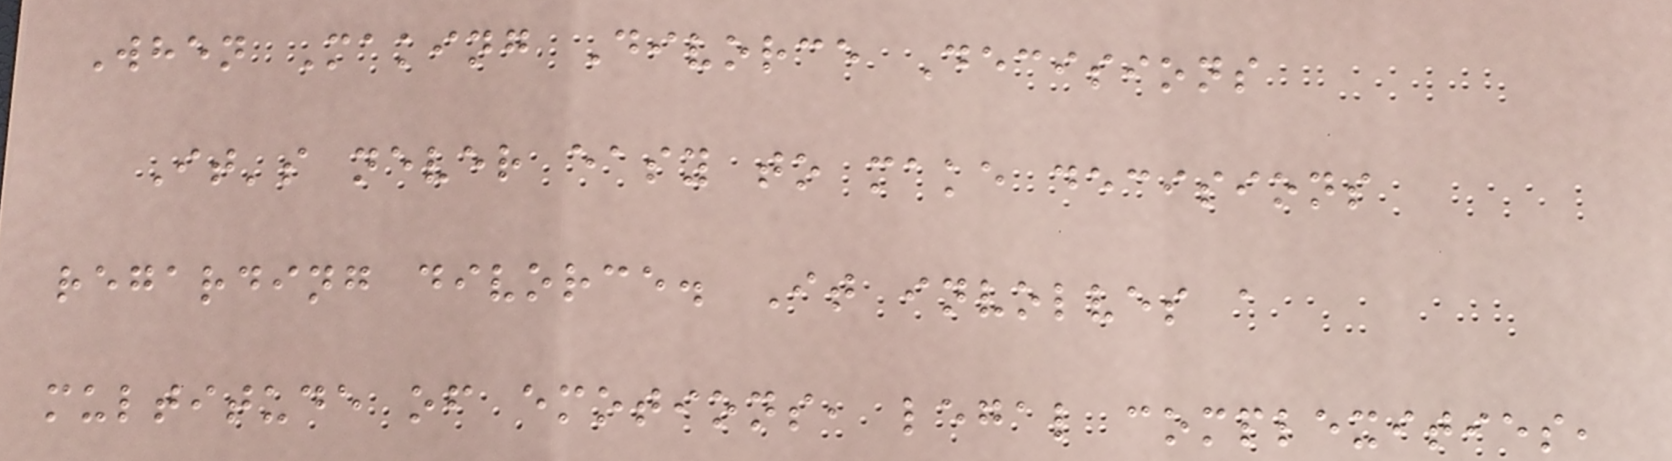When Making Divorce Decisions
It's never easy to make decisions
regarding divorce. It involves a
multitude of emotions, legal complexities,
